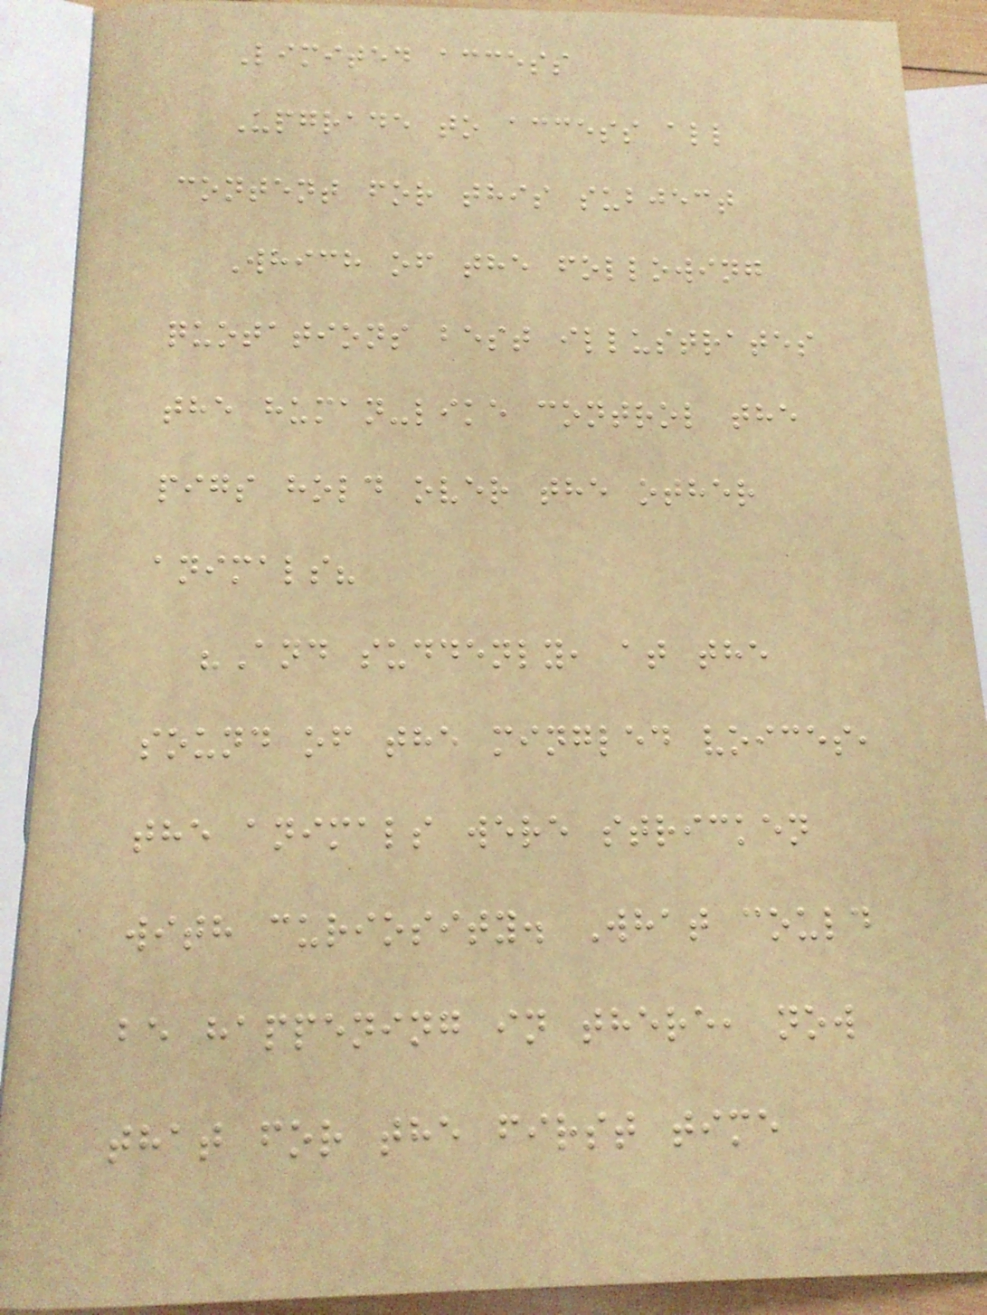Limited access
Upgrade to access all
content for this subject
Which of the following
quotations best illustrates
the human-like control the
pigs hold over the other
animals?
"And suddenly, at the
sound of the mingled voices,
the animals were stricken
with curiosity. What could
be happening in there, now
that for the first time
